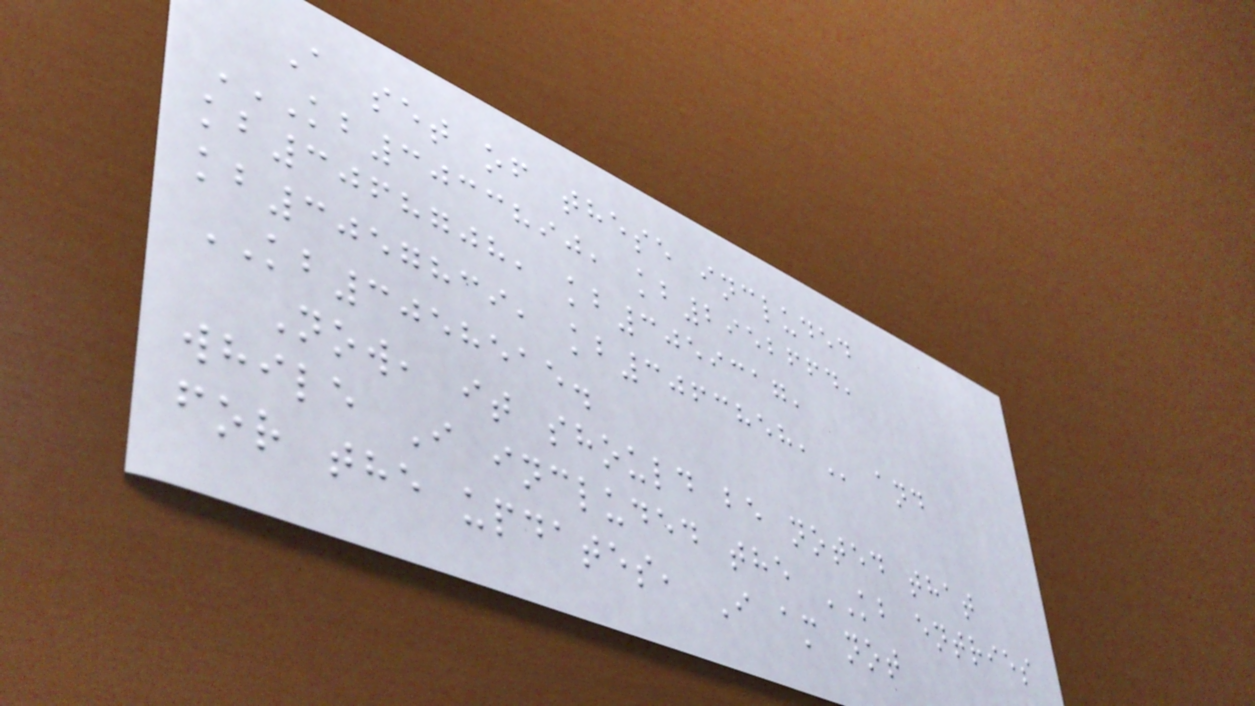A set of these included
KB3033890, KB2952664,
KB3068708, KB3059317,
KB3057839, KB3063858, and
KB3058515.
Now, it should be noted that
while I included the KB entries
for the updates, I am not
